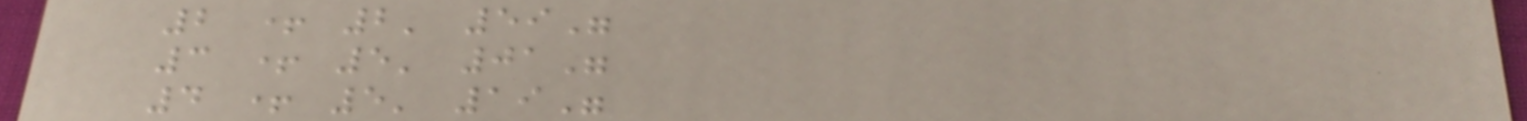2 + 2' 59"
3 + 5' 01"
4 + 5' 19"
